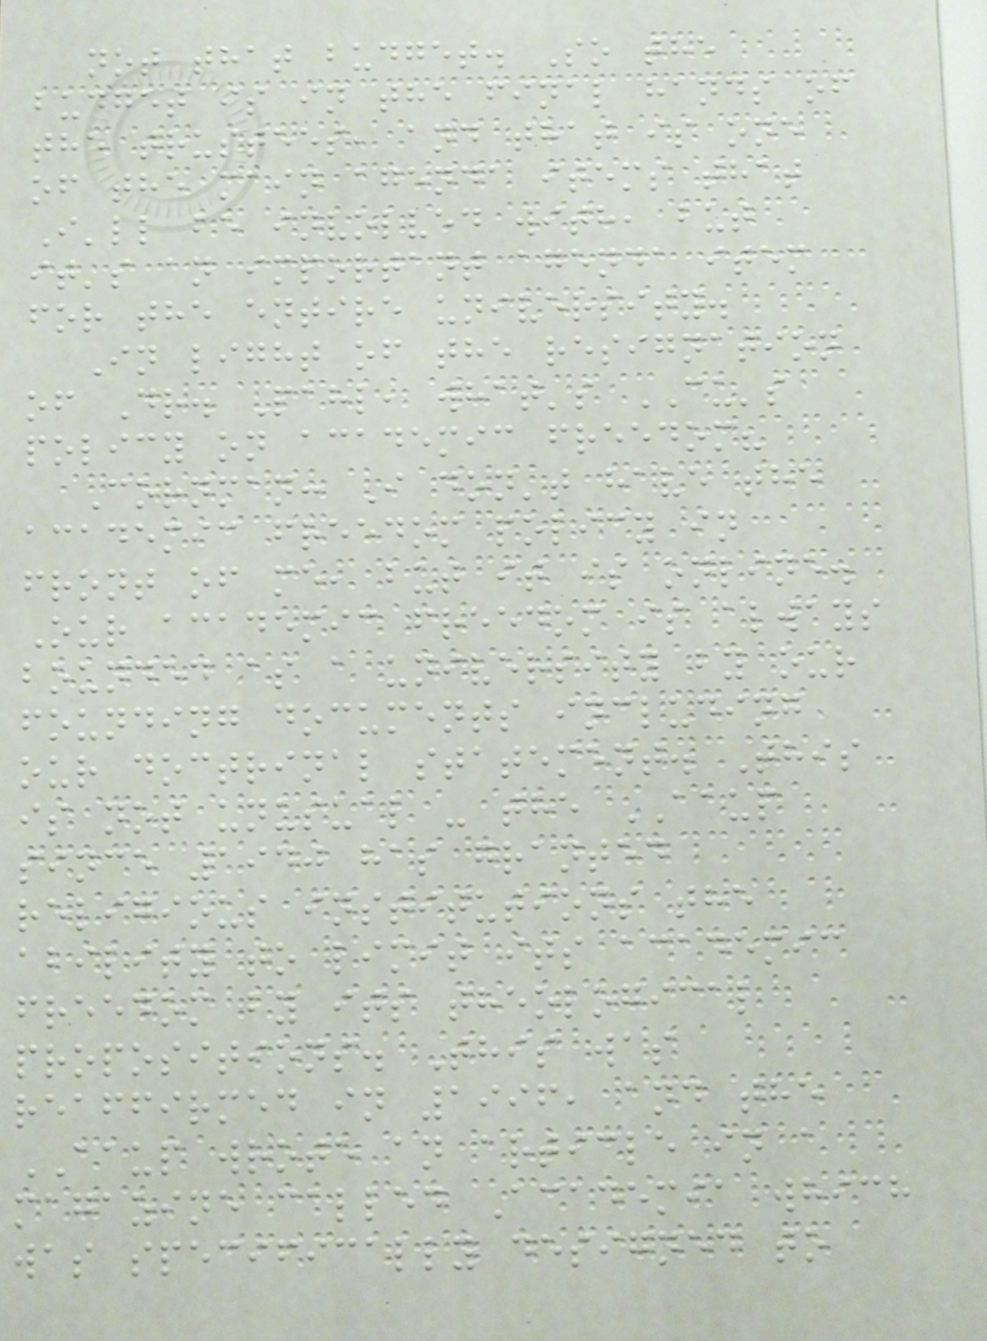not that budget. So the
budget is in the final hands of
the trustees, and that is one
of the main agenda items that
I'll be involved with, but
it's an important agenda item
for the entire university.
In light of the resignation
of Dr. Pahl, what's CU's
policy on academic freedom?
Cornman: I don't have the
academic freedom policy in
front of me, but it is online.
Our academic freedom is always
bounded as a university by our
founding documents including
our doctrinal statement. This
is not unusual - the AAUP
since 1940 has granted
religious institutions the
ability to limit its academic
freedom by its theological
propositions. This was
reaffirmed in 1996, and the
AAUP wrote an article in a
magazine called Academia which
was specifically designed to
